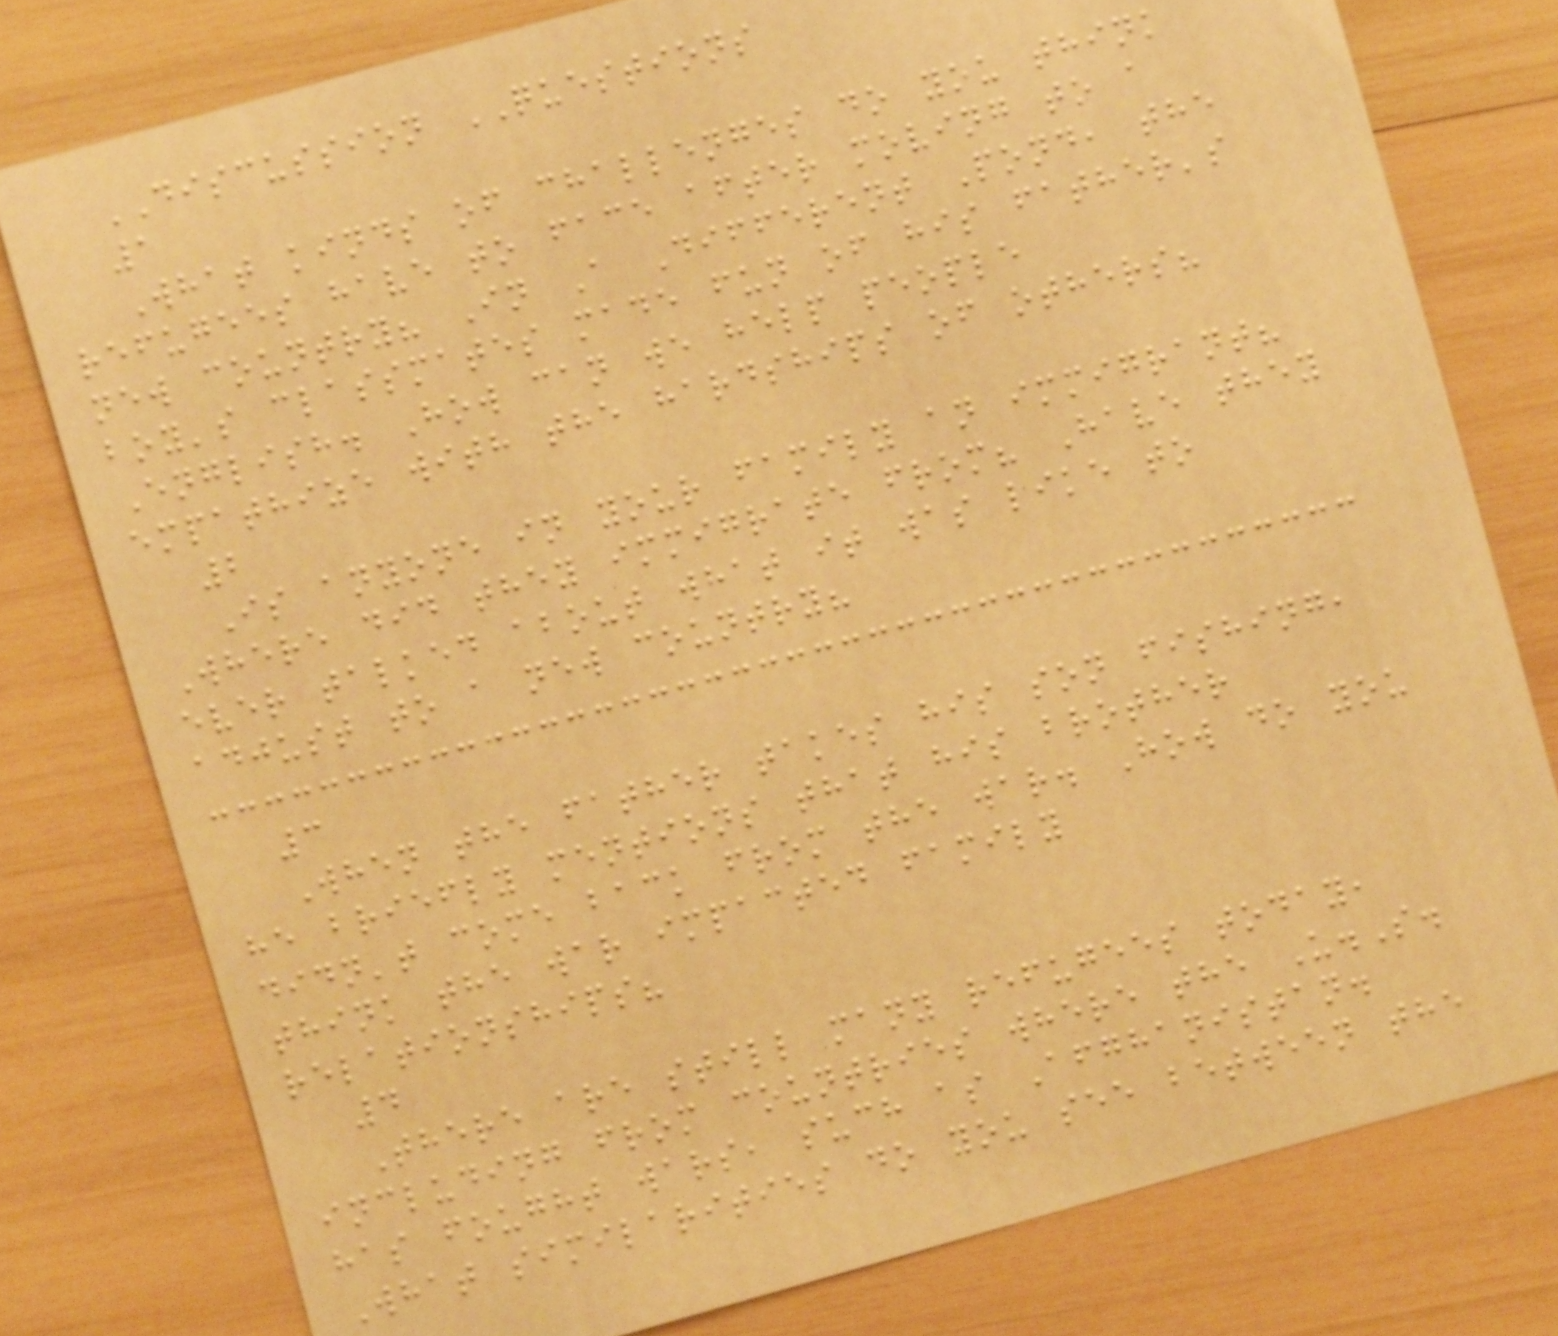DISCUSSION QUESTIONS
1
What kinds of challenges do you think
refugees have to face after moving to a
new country? In A Different Pond, the
boy's classmates made fun of his father's
English. How can we help people
empathize with the hardships of others?
2
Is anyone in your family an immigrant?
Where did they immigrate from? Have they
ever talked about what it was like to
adjust to a new country?
3
When the father takes his son fishing,
he briefly mentions that his brother
didn't come back from the war. How do you
think the war impacted family
relationships?
4
There are still many refugees today,
including from countries where the U.S.
has fought wars, such as Afghanistan.
What similarities do you see between the
